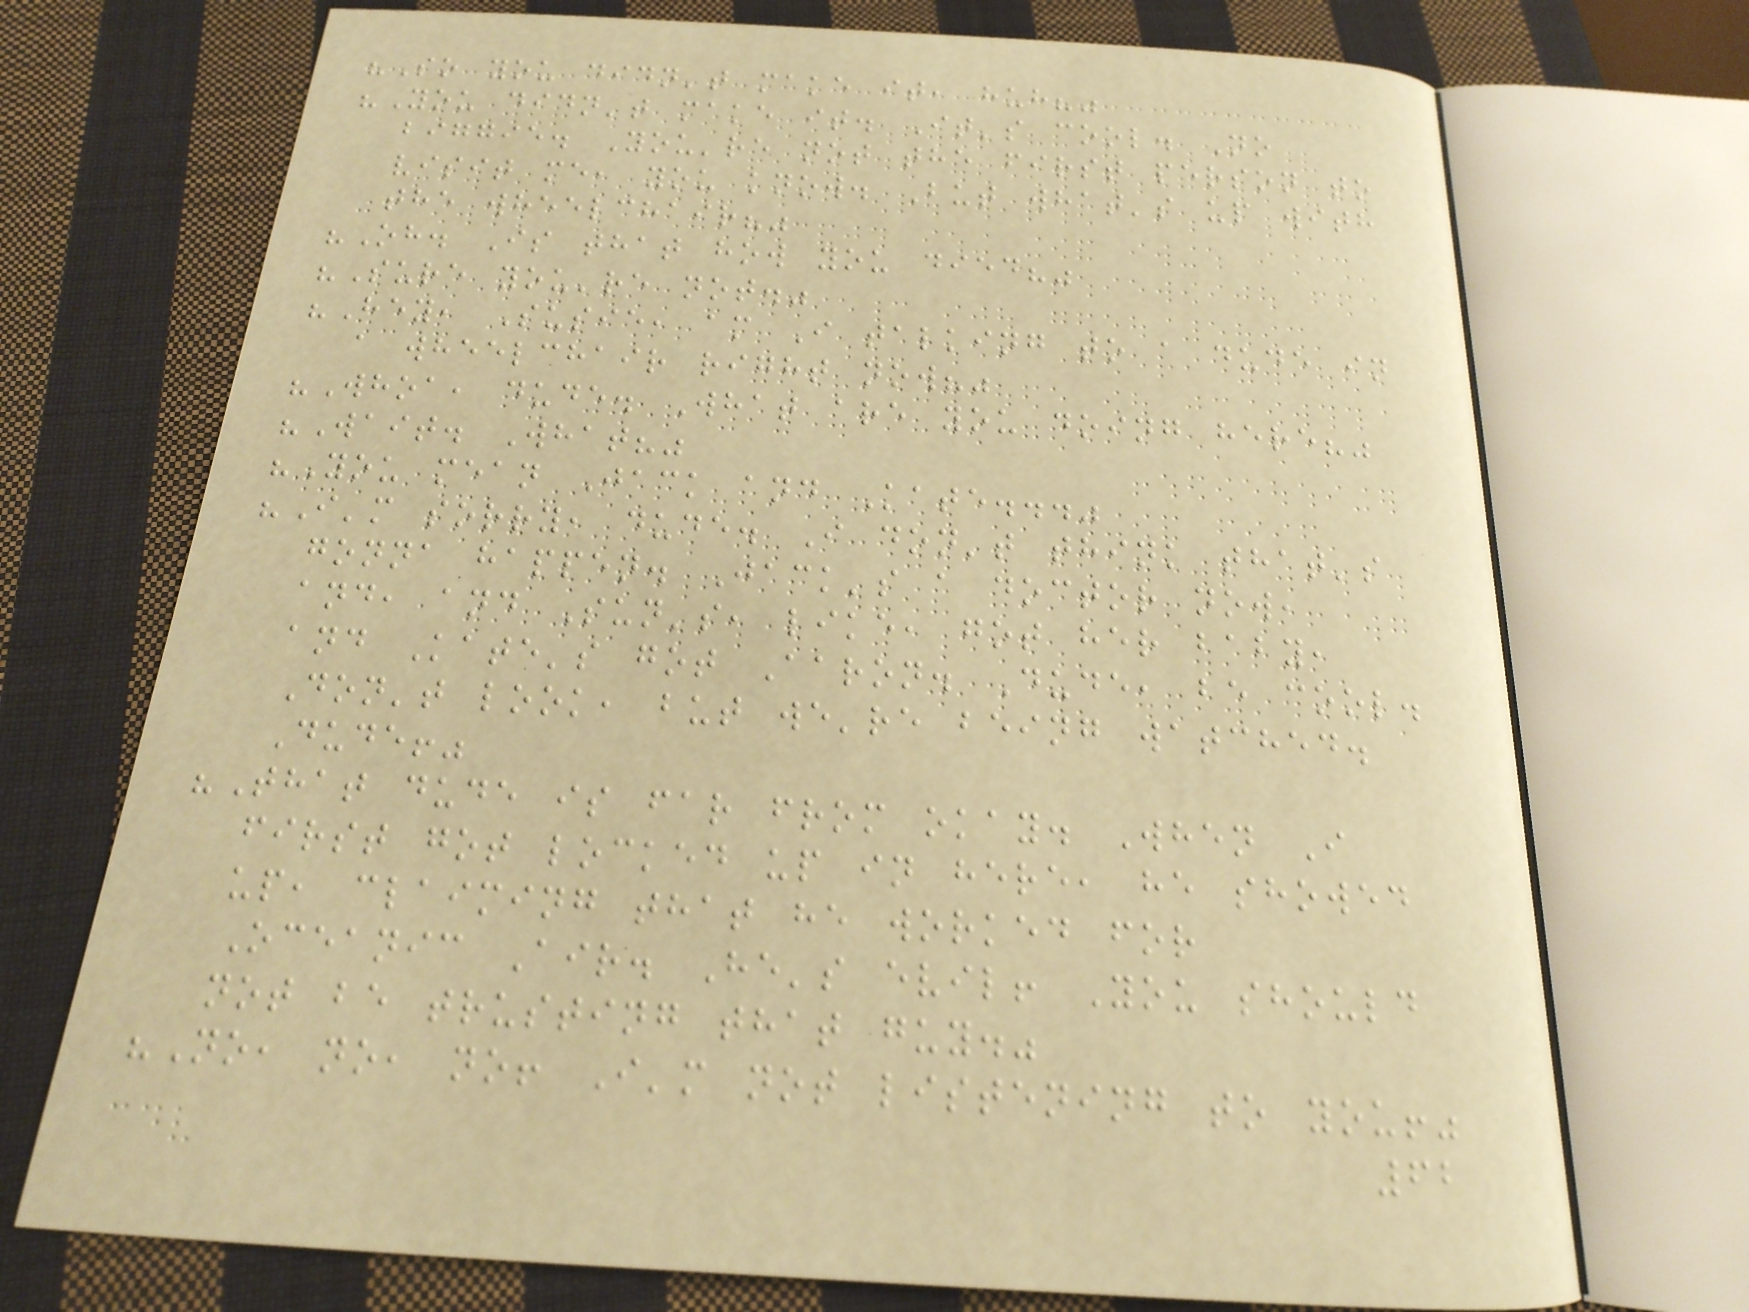"So you didn't make it, huh?"
"You didn't make it. It's cool. No
biggie. You're not the first person to
visit me, you know. But what's up with
the wheelchair?"
"Oh. Is that how you died?"
"Sure you're not."
"Hey, Susie, am I talking to a dude in
a wheelchair right now?"
"Whoa, dude. What are you doing here?"
"Wait. What?"
"You mean Jack and Kate..."
"I'm sorry, dude. I don't think that's
gonna happen. Jack's a doctor now,
and, and Sun's, like, got her baby,
and Kate's got Aaron. Dude, be cool.
Don't look, but we're being watched.
Dude!"
"That dude is far from okay. When I
first got locked up in here, he showed
up, claiming that he worked for
Oceanic Air. He's evil! You should
not be trusting that guy."
"No, no, no! I'm not listening to you!"
62
